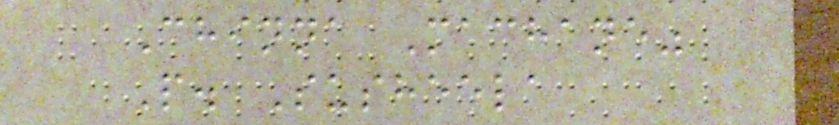Chinna Machane"
P. Susheela
